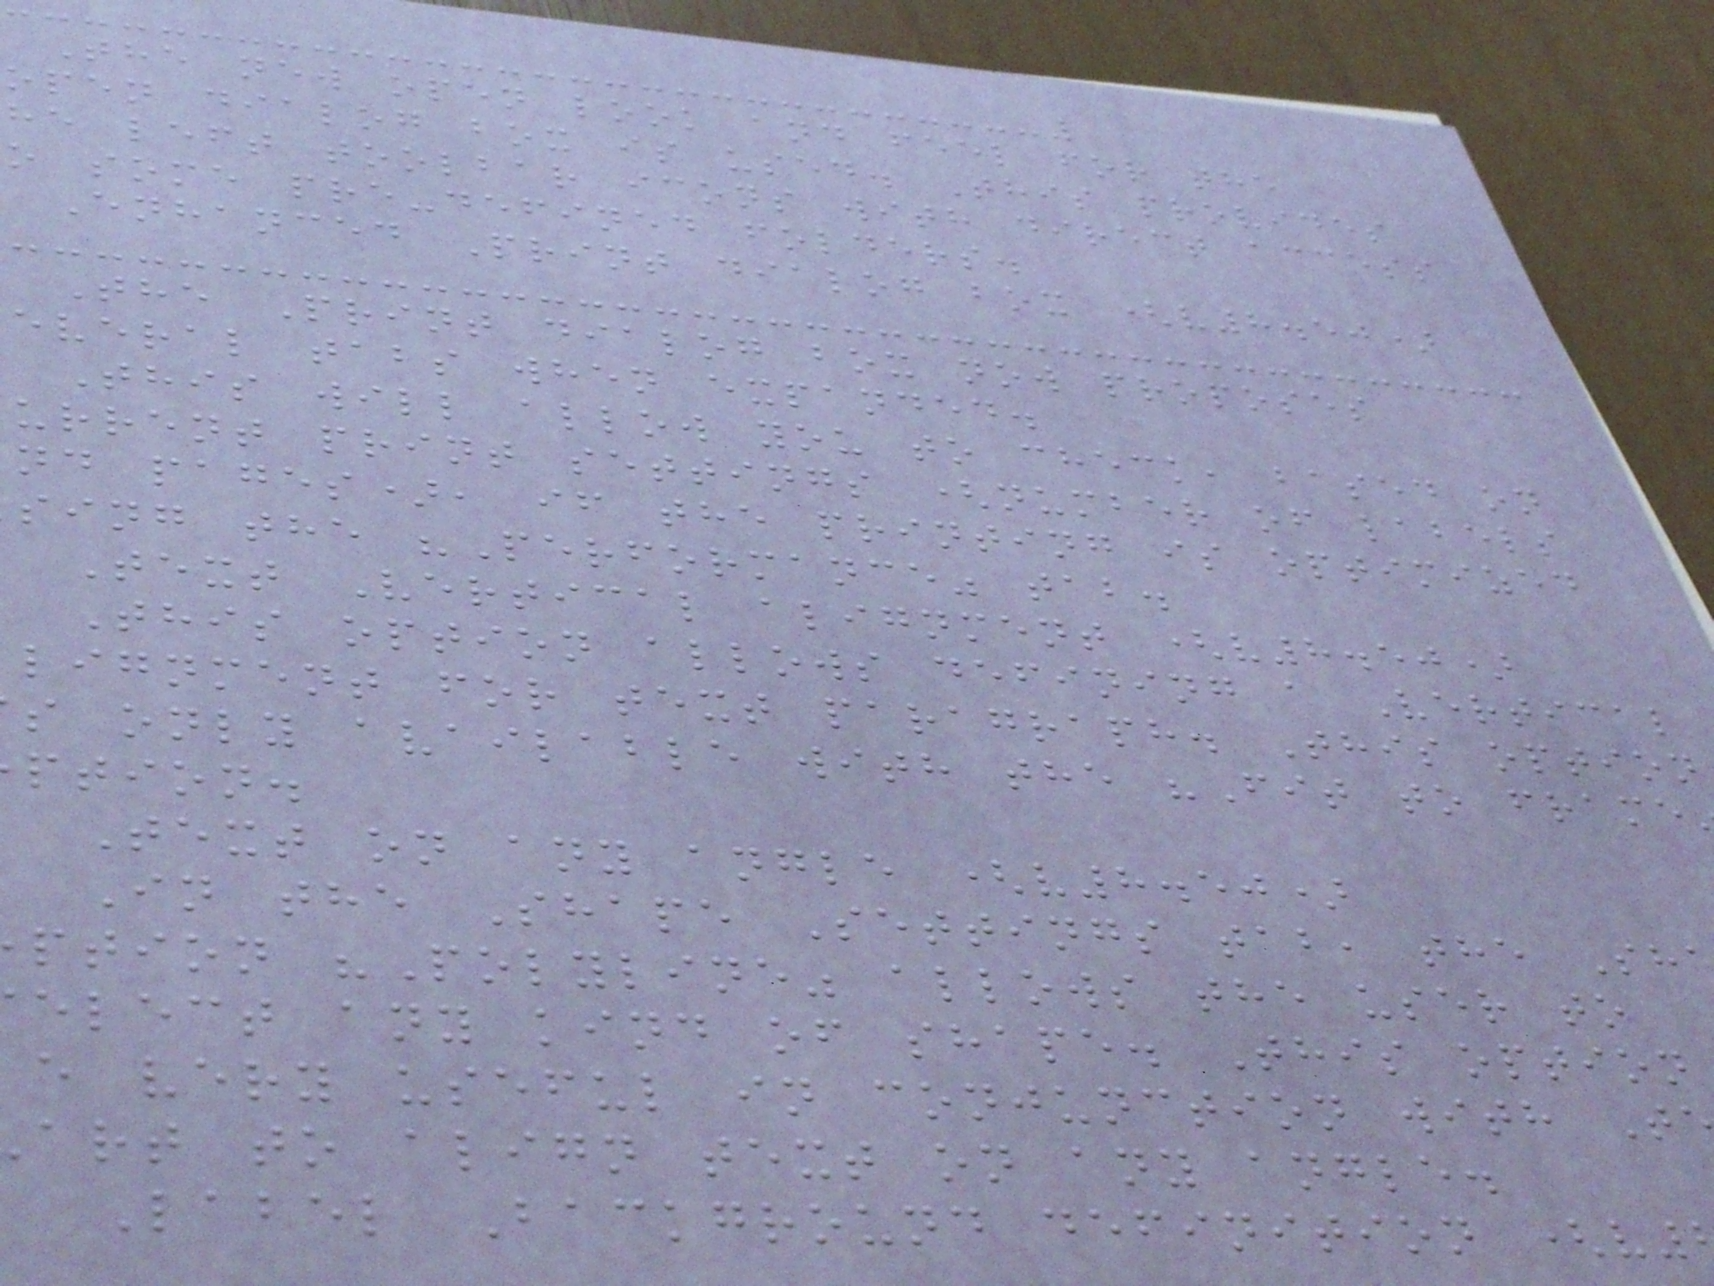The new open look and feel for the
open dialog box is used. This provides
he left toolbar icons with direct access
o some pre-defined folders.
Enhanced Print dialog box (v8.50)
The Print dialog box now proposes
everal tabs when expanded.
This will allow you to check, based on
urrent print settings (number of labels
nd pages), if the printing is optimized
sing the "Performance" tab.
Text Vertical alignment (v8.50)
This option allows defining a Vertical
lignment for text paragraph. This option
s only available with the "Fit to frame
ption.
Text on any angle (v8.50)
In the Shape Settings tab, the Sh
ption "Polyline" allows the user to
elect any kind of shape. This option
e very useful in conjunction with T
art to align text on any angle.
Label Background definition (v
